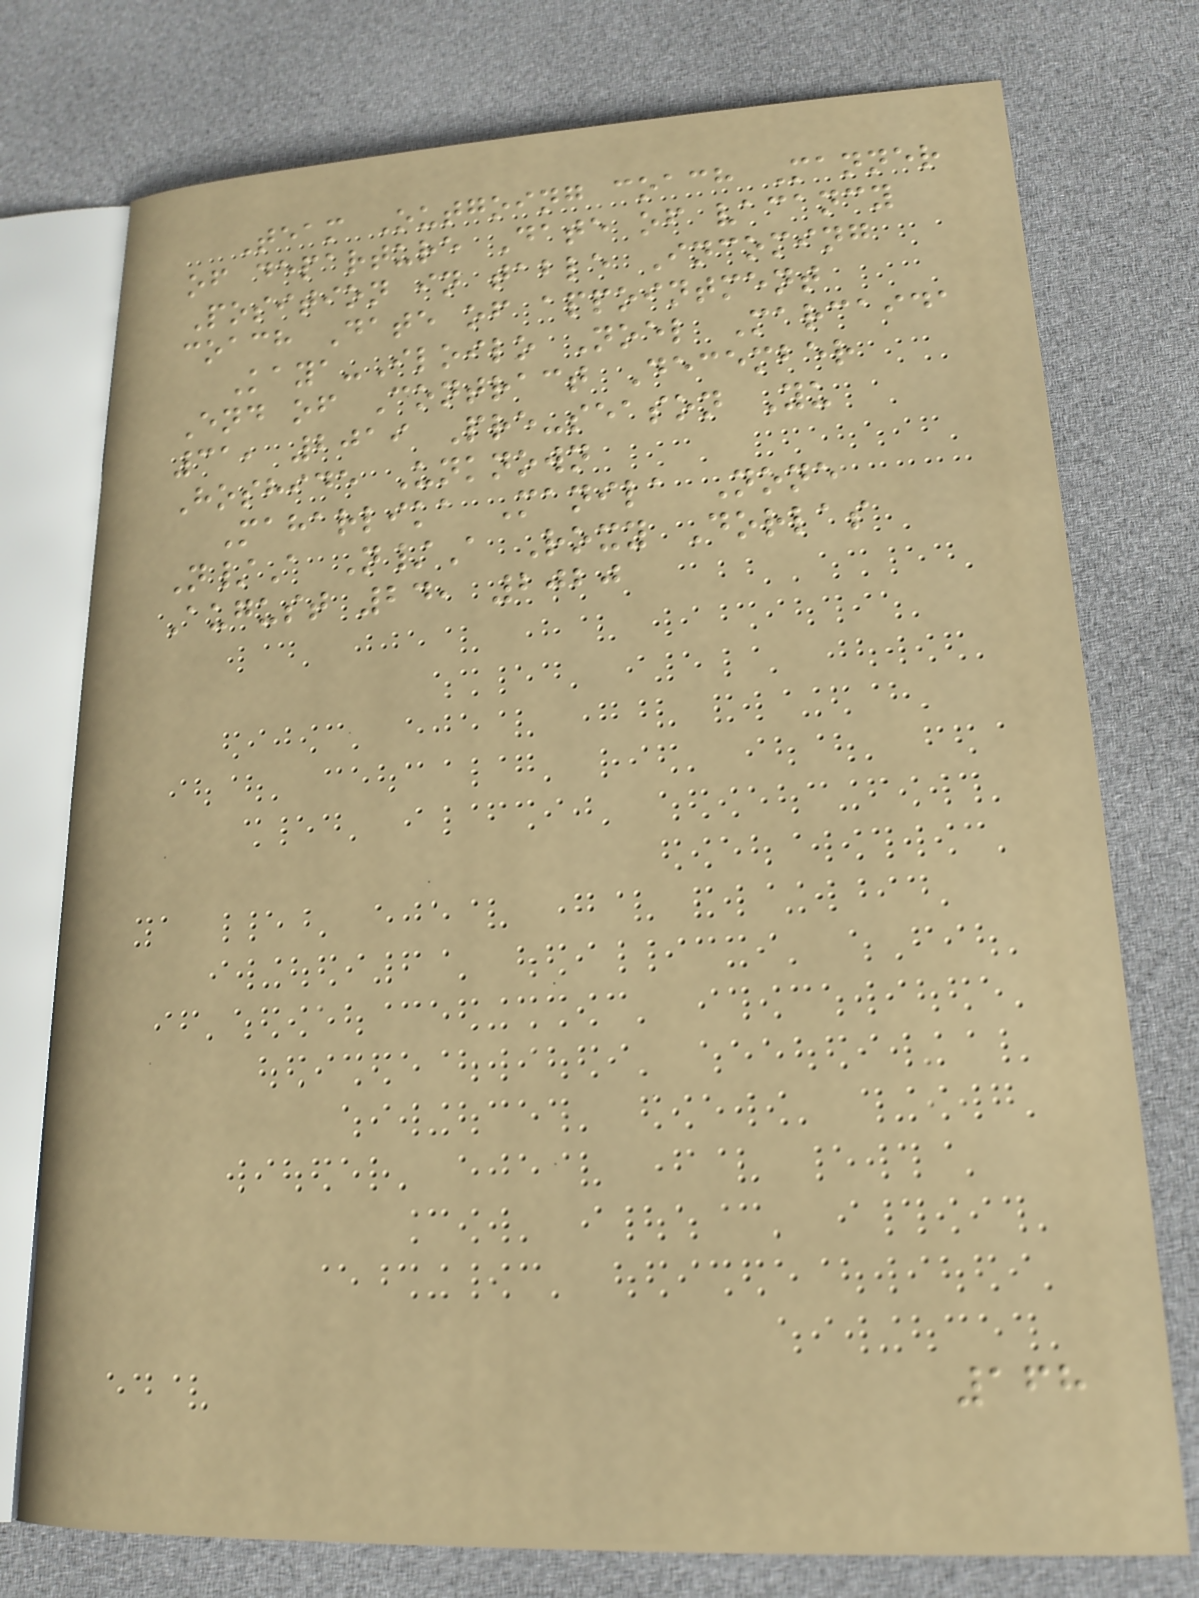Team Outgoing coach Manner
of departure Date of vacancy
Position in table Incoming
coach Date of appointment
Kaya-Iloilo Noel Marcaida
End of Contract December
31, 2019 Pre-season Yu
Hoshide Unknown
Maharlika Manila None
N/A N/A Roxy Dorlas
August 24, 2020
168
